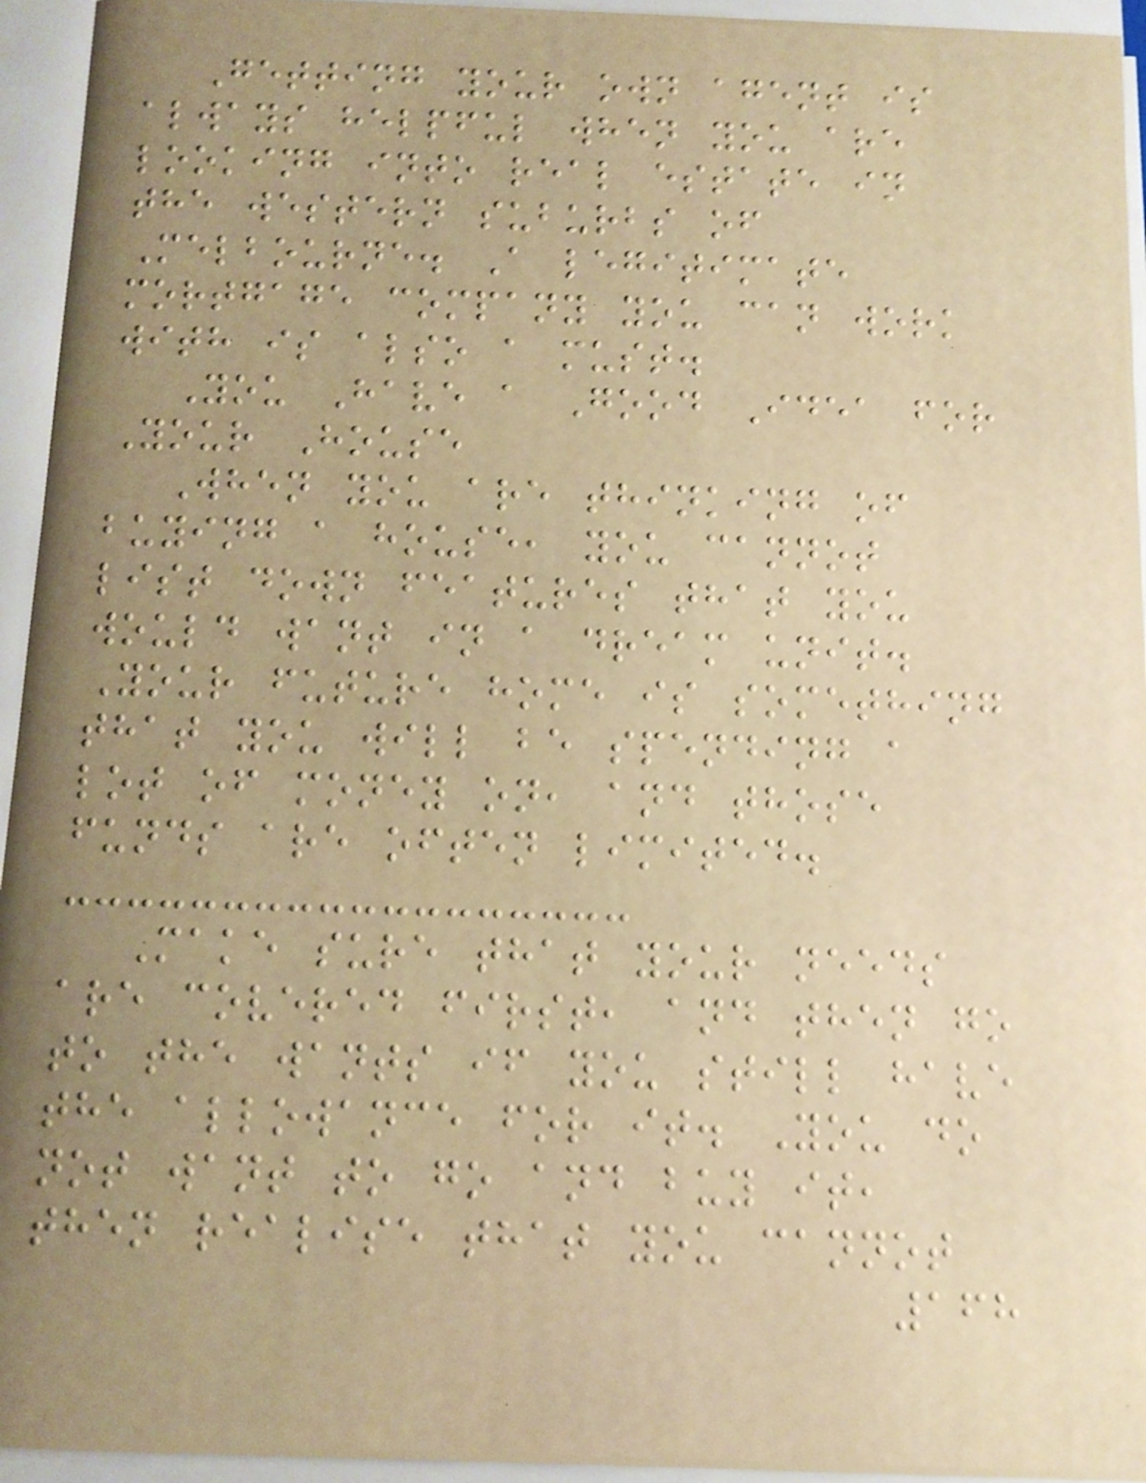Getting your own agent is
always helpful when you are
looking into real estate in
the western suburbs of
Melbourne. A legitimate
mortgage company you can work
with is also a must.
You Have a Good Idea for
Your House
When you are thinking of
buying a house, you cannot
list down features that you
would want in a dream unit.
Your future home is something
that you will be spending a
lot of money on, and those
funds are often limited.
Make sure that your needs
are covered first, and then go
to the wants if you still have
the allowance for it. You do
not want to go and buy it,
then realise that you cannot
168
